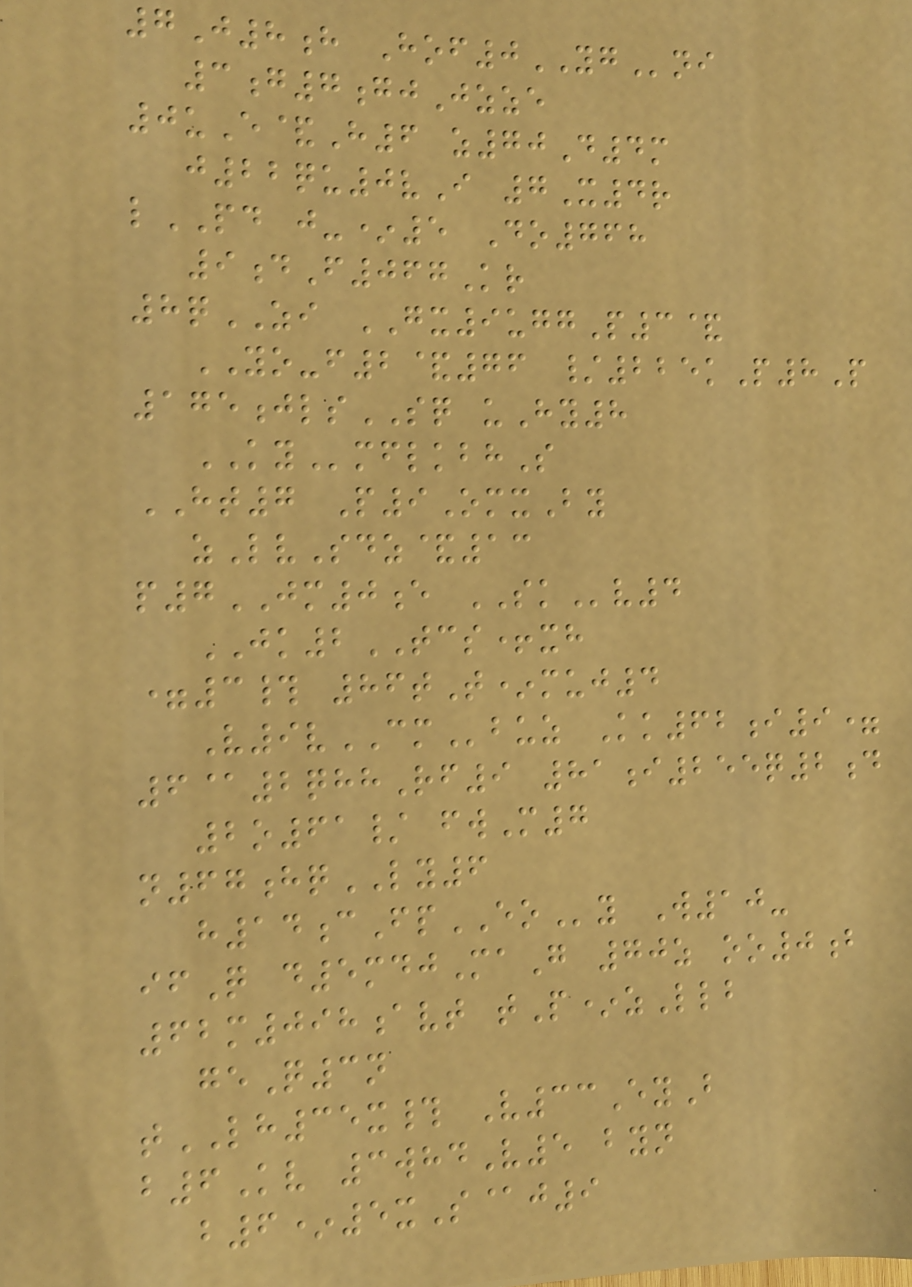7J8h Hof0YGni
3g7gjJzze
0uE&H6 z70D4m
j22qu0vI 7X4r
lPD j-*5 Do768
9dF067Kr
8qZI GX9uggP3&
YO-f2&76 /225kP8P
175jlsSQ uHy8
KYmflkbhS
HT7 P9OmxBy
zLvSdz&13
p7JM0e SKv4
JK2TCS+xh
=3# 86tT*muj4
V9vCMbuz Kk62i9=
6@2qhhRf9 81i255q2d
2o61/ fwM7
n67hqLY6
h14cFpEOy W10-
ifQ d5mdjMaG 70z oo0b
62m098avt tP*zLlb
geQ3n
tLH35x# V33EyB
b6Kv 3whdV5 byn
b6*5xS@j9
